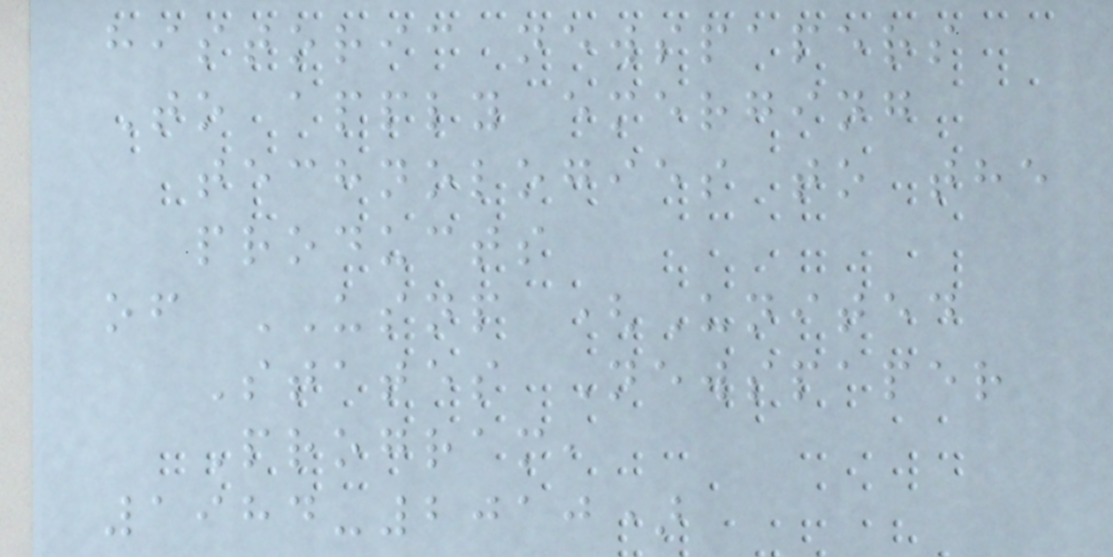historic newspapers
To apply emerging
technologies to the
products
of USNP (United
States Newspaper
Program,
1984-2010)
